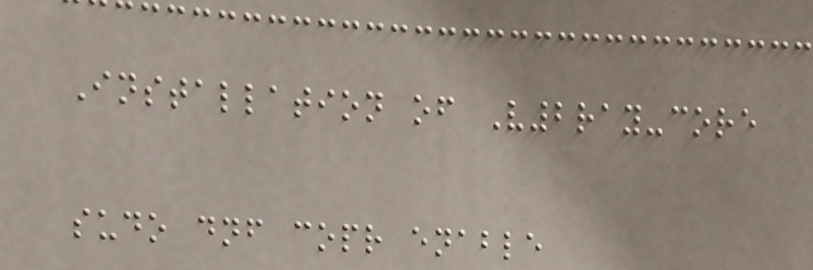Installation of V2ray-core
sudo dnf copr enable
